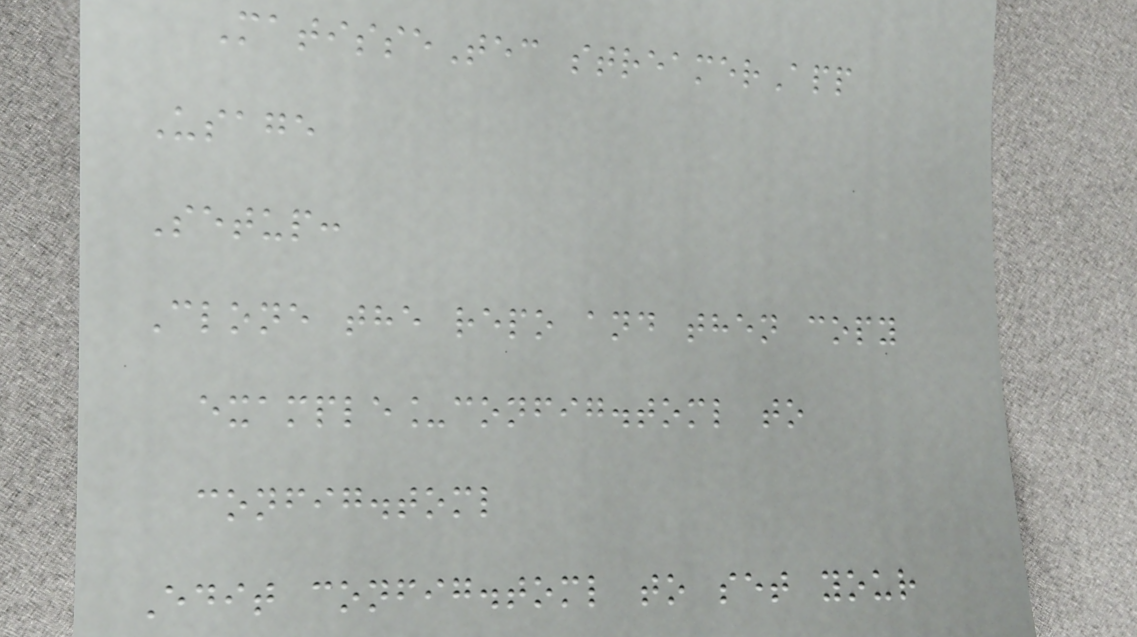MatisseTec streamerApp
Usage
Setup:
Clone the repo and then copy
example_config.toml to
config.toml
Edit config.toml to set your
